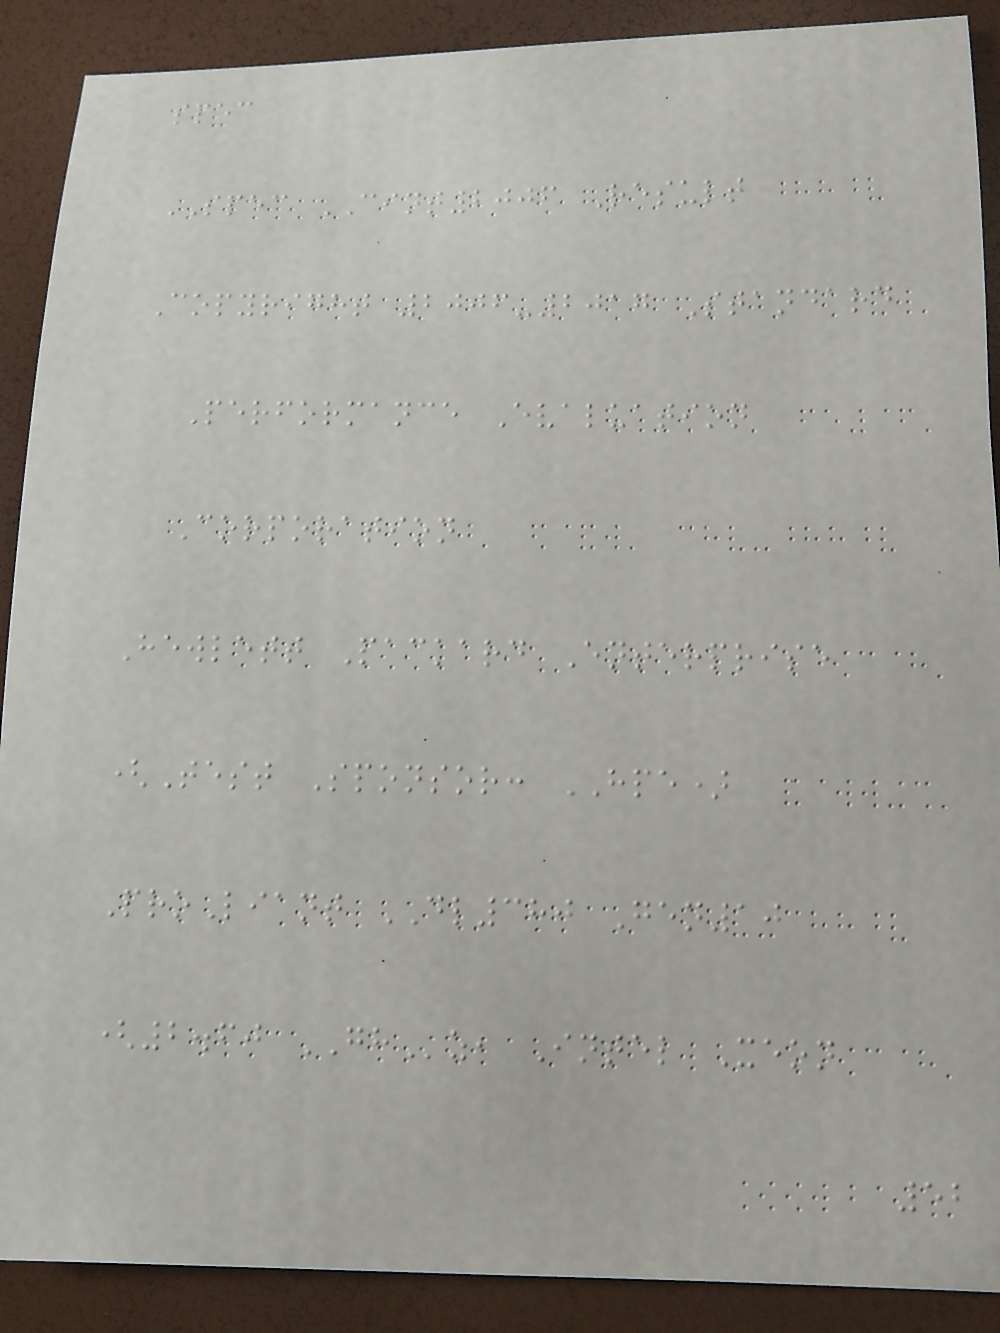spec
SPEC CINT2006 Result
Copyright 2006-2017 Standard
Performance Evaluation
Corporation
Hewlett Packard Enterprise
(Test Sponsor: HPE)
ProLiant DL380 Gen10
(2.60 GHz, Intel Xeon
52
